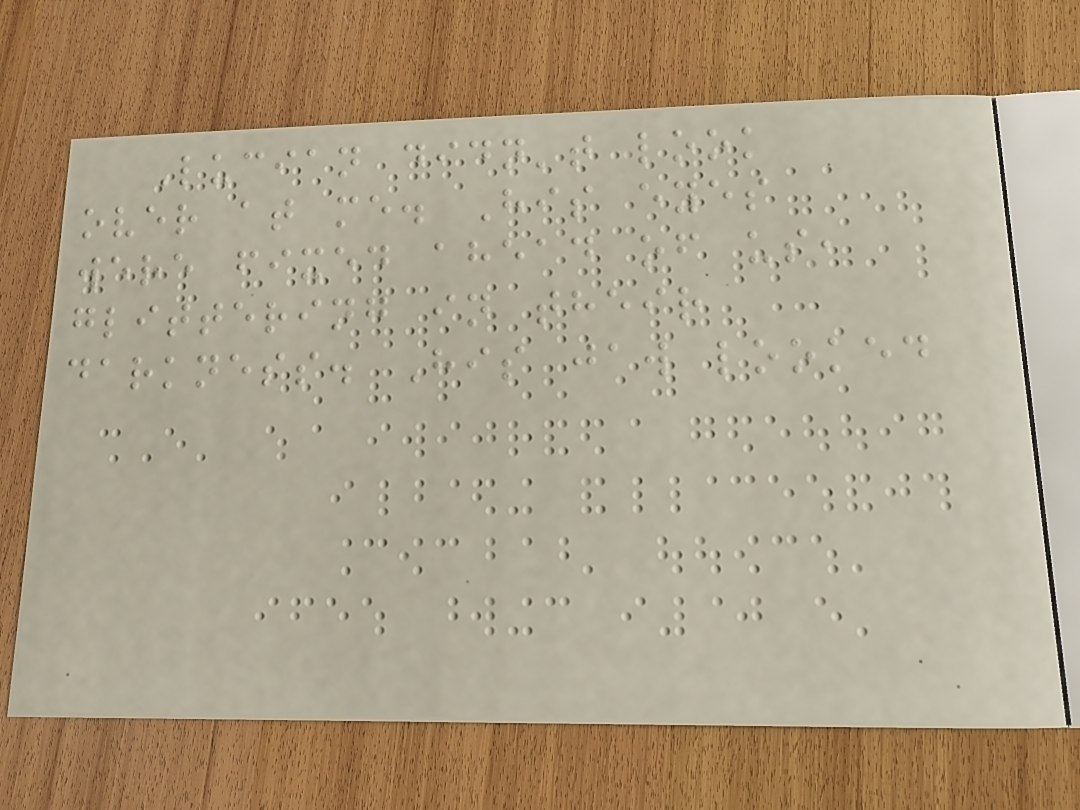Lucian didn't look
over at me. His eyes
were fixed ahead of us,
glittering in their
darkness. His jaw looked
